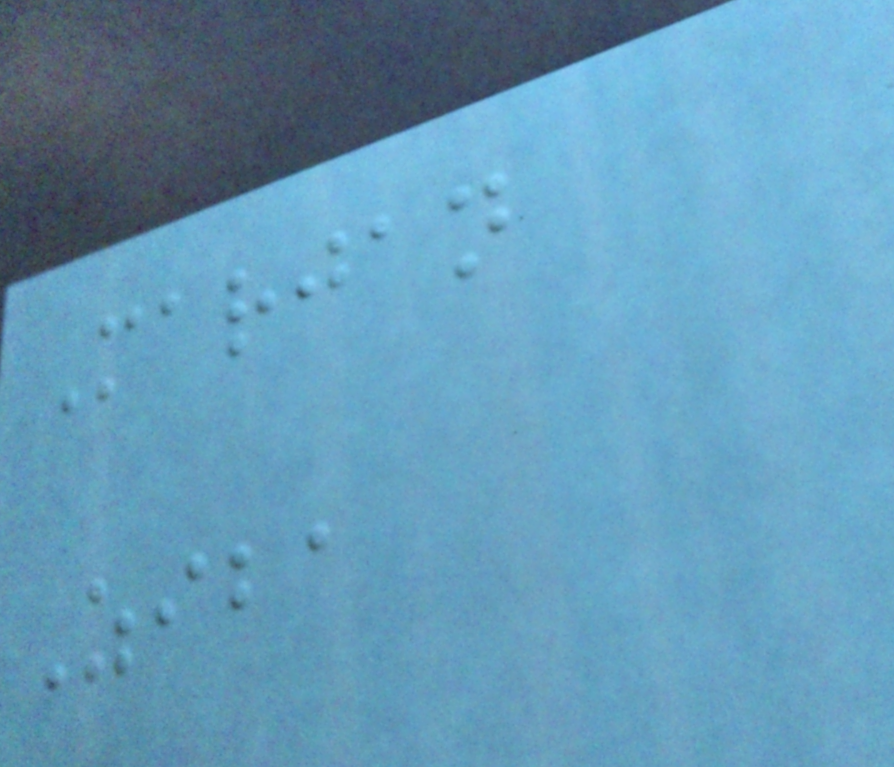Marjan
Ziba
